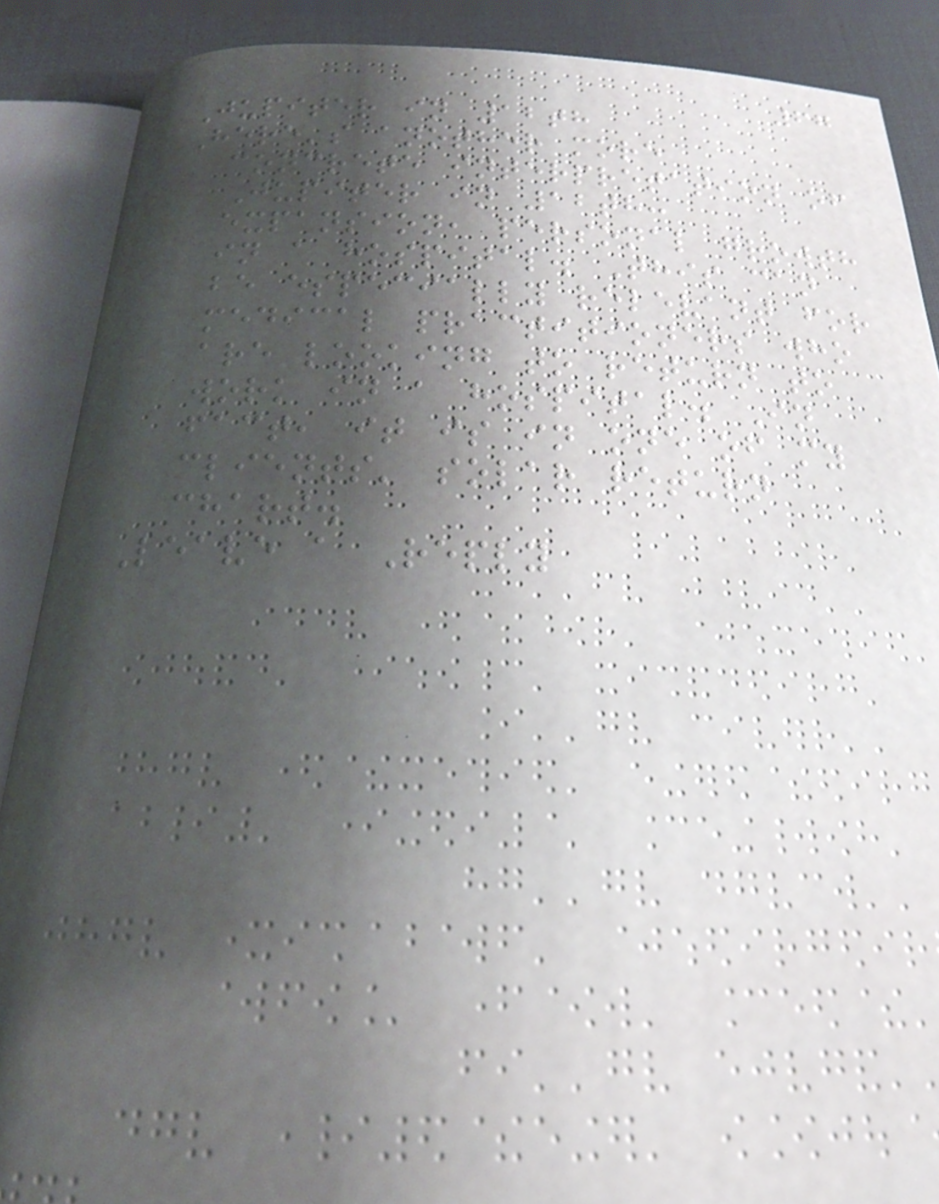67
Jupiter in 12th
Here's another more
concrete interpretation of
Jupiter in 12th:
expansion, personal growth
in a hospital. This can
be especially relevant for
medical practitioners who
are looking to return to
work in a hospital. In
fact, it is in one of my
clients' solar return
chart.
Leave a Reply
